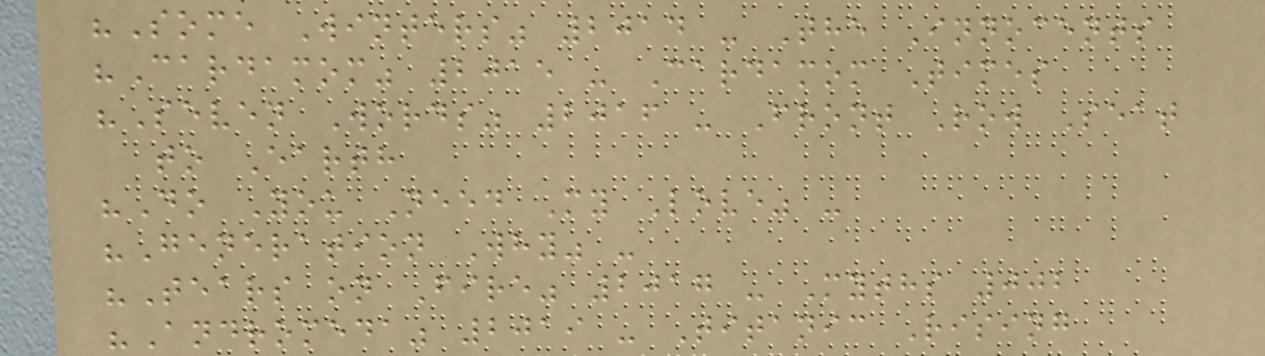"Some Winters" 2014 - The Innocents
"Cardamom" 2015 - Cardamom Times
"Seven Words" 2016 - Front Row Seat
to Earth
"Do You Need My Love" -
"Generation Why" -
"Tears on Fire" 2017 - Myths 002
"Andromeda" 2019 - Titanic Rising
